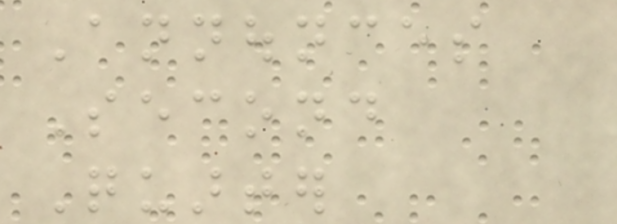Announces
Second
Quarter
